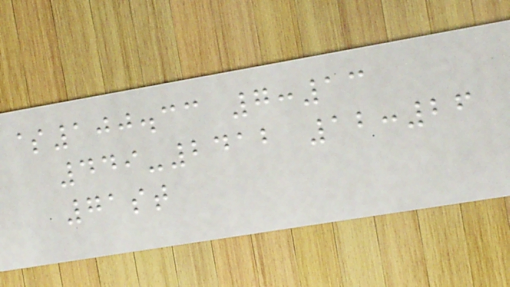$100.33 7:13
449-2412 12:26
71st
